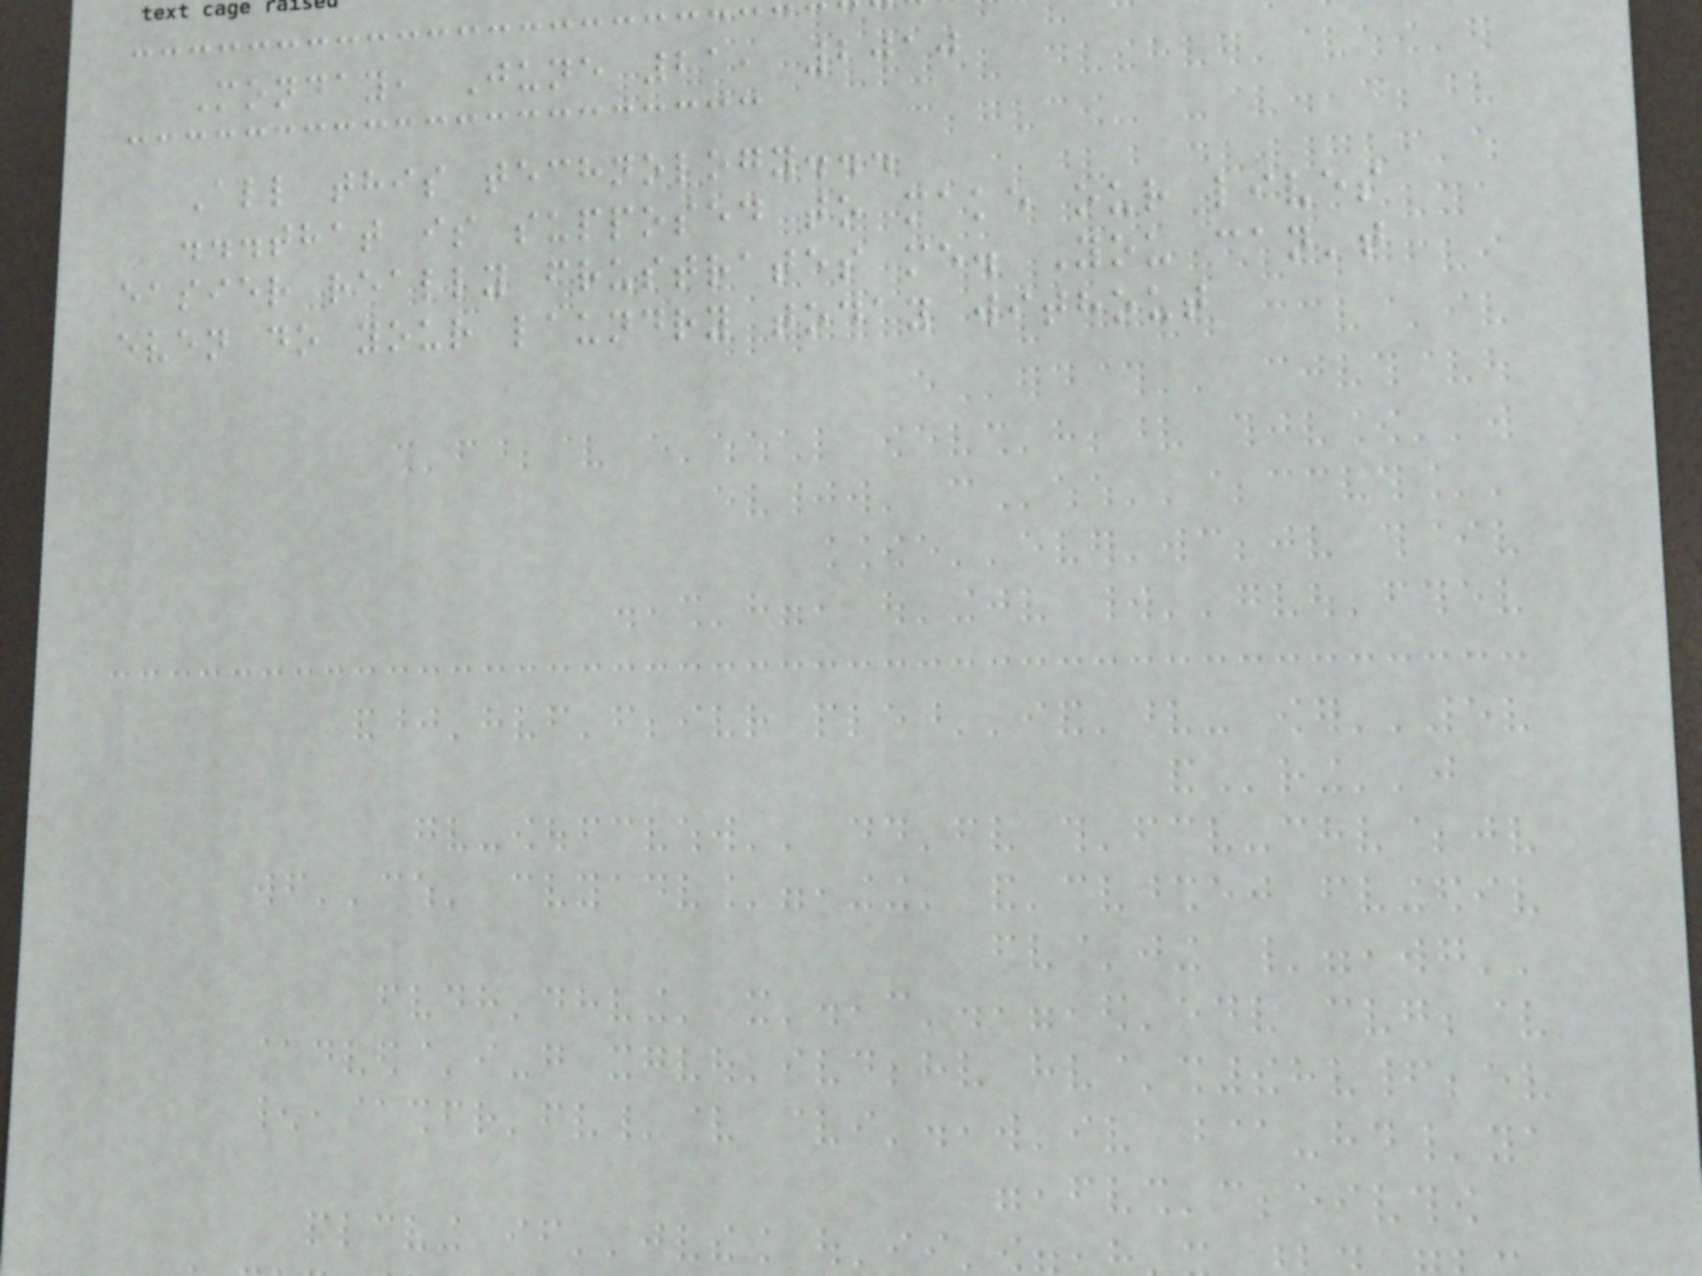Monday, June 21, 2010
All this technology...
...that is supposed to make our lives
easier really frustrates me. You can't
even do your laundry today without
